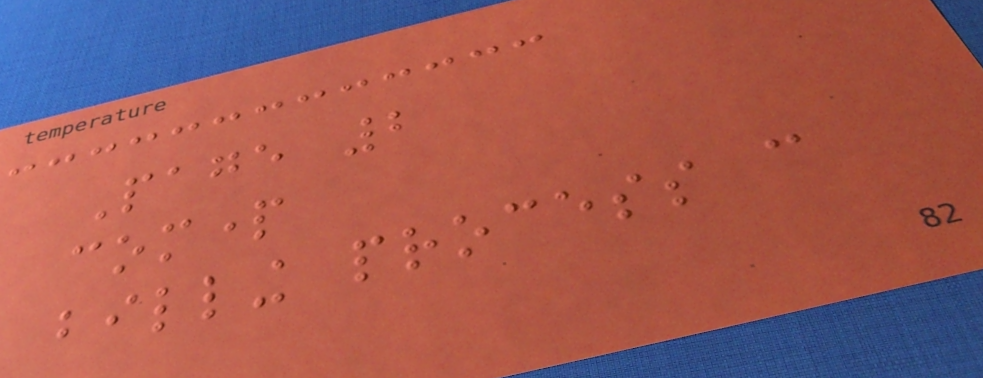Page 2
compart
billing process can
